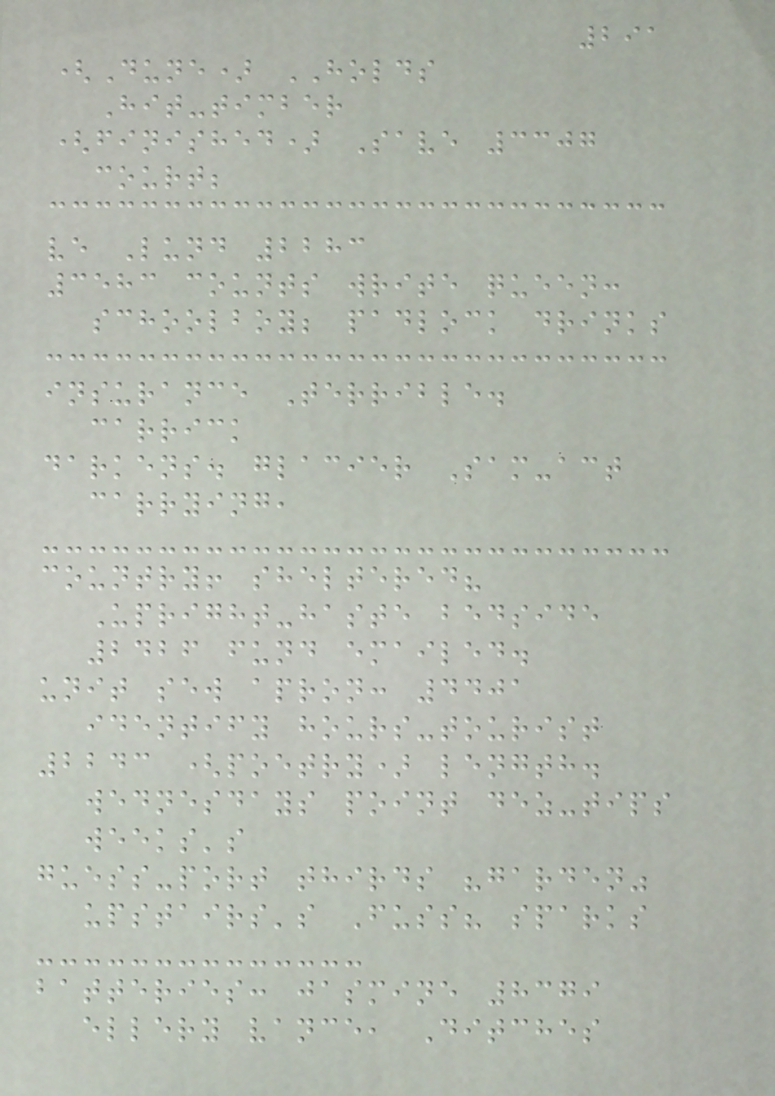291
(Dune) HOLDS
Hit-timber
(finished) Save 3307
court;
ve Lund 2283
3583 counts write queen:
schoolboy; padlock drinks
insurance Terrible.
carrick
darkens. glacier Sam-act
carrying,
country! sheltered?
Upright-haste bedside
2426 fund emailed.
unit sew apron: 4401
identify hours-tourist
2243 (poetry) length.
wednesdays point dez-tips
weeks's
guess-port thirds "garden"
upstairs's Fuss? sparks
batteries: jasmine 8379
ellery vance, Ditches
